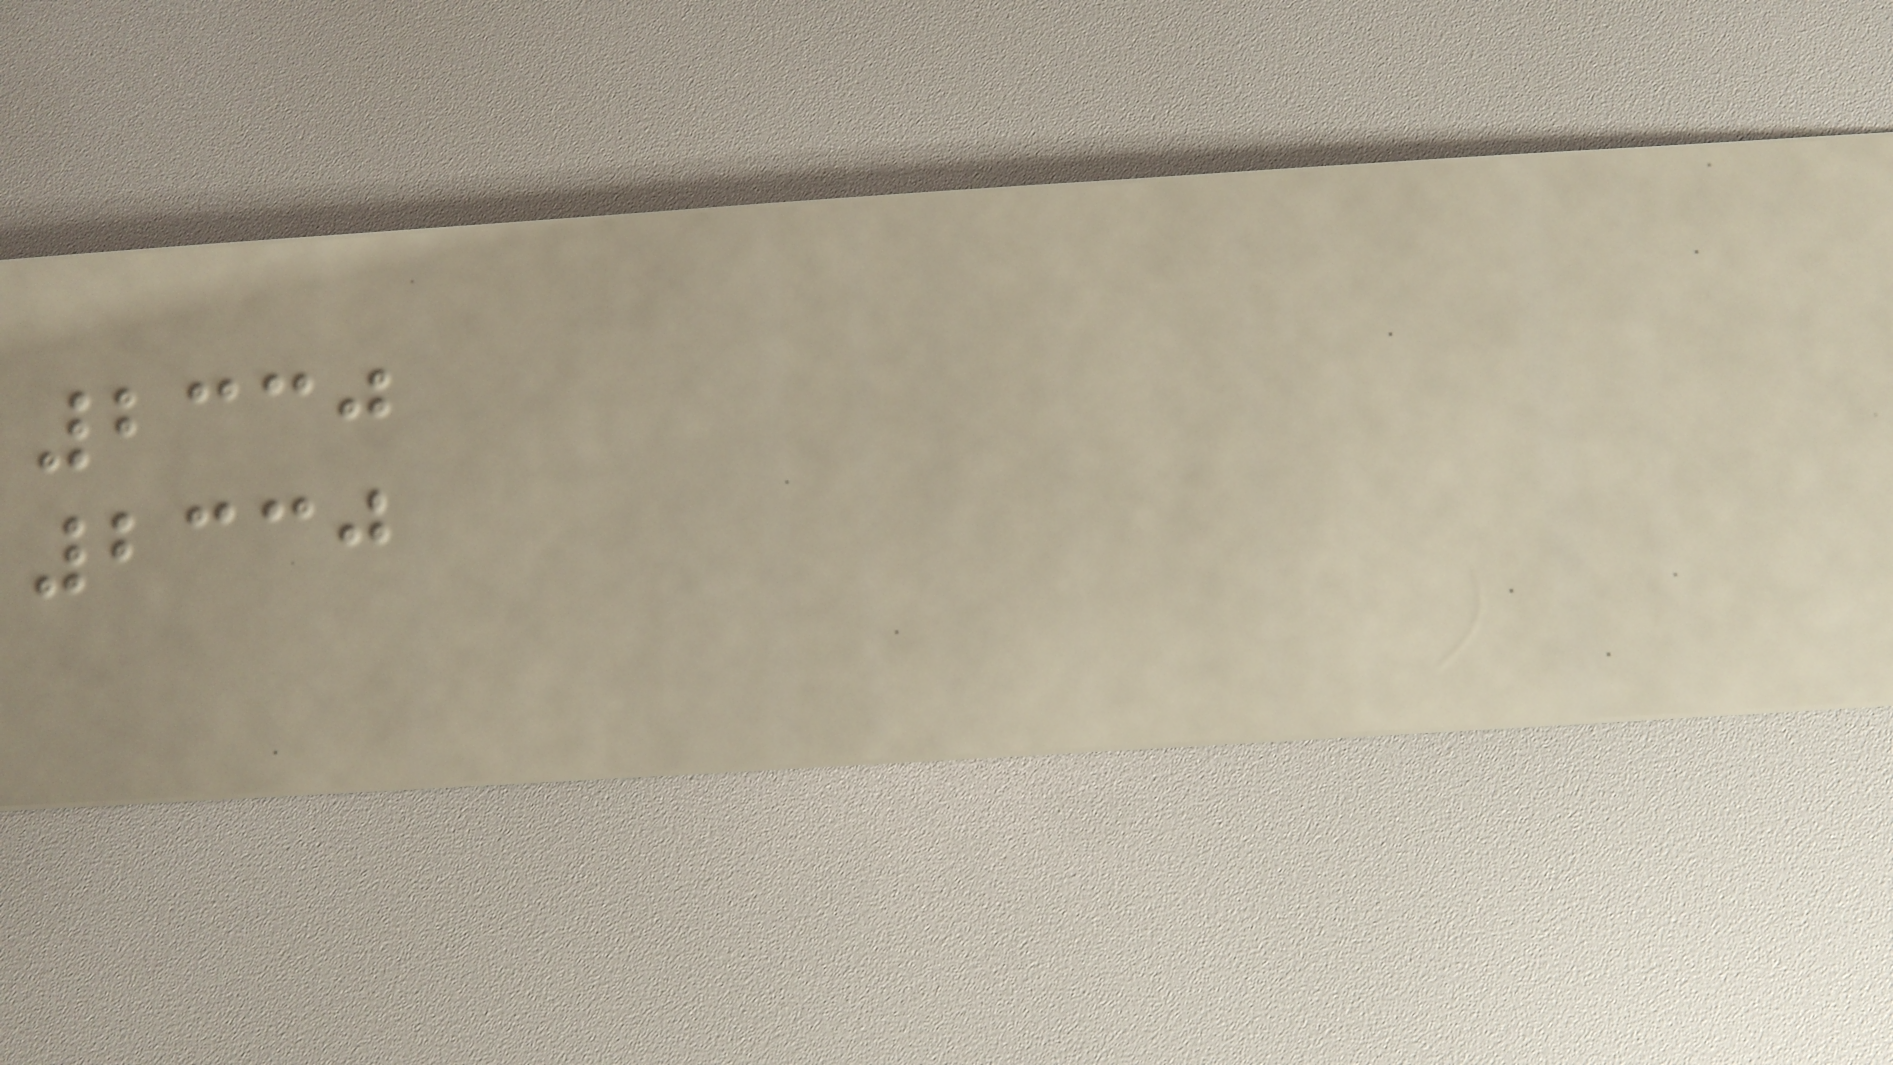2330
2330
